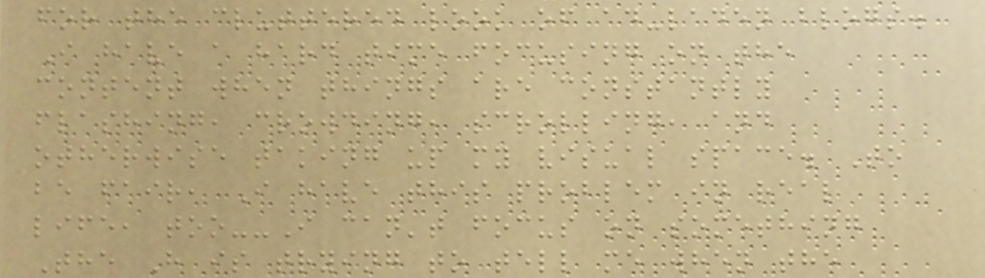for the cluttered look of ad-laden blogs.
I have a hard time focusing on the
content when things are constantly
flashing, crowding, scrolling, and
otherwise taking up my visual space. To
be fair, I have this problem in real
life, too--I can't focus on something
The H is trying to tell me when the
